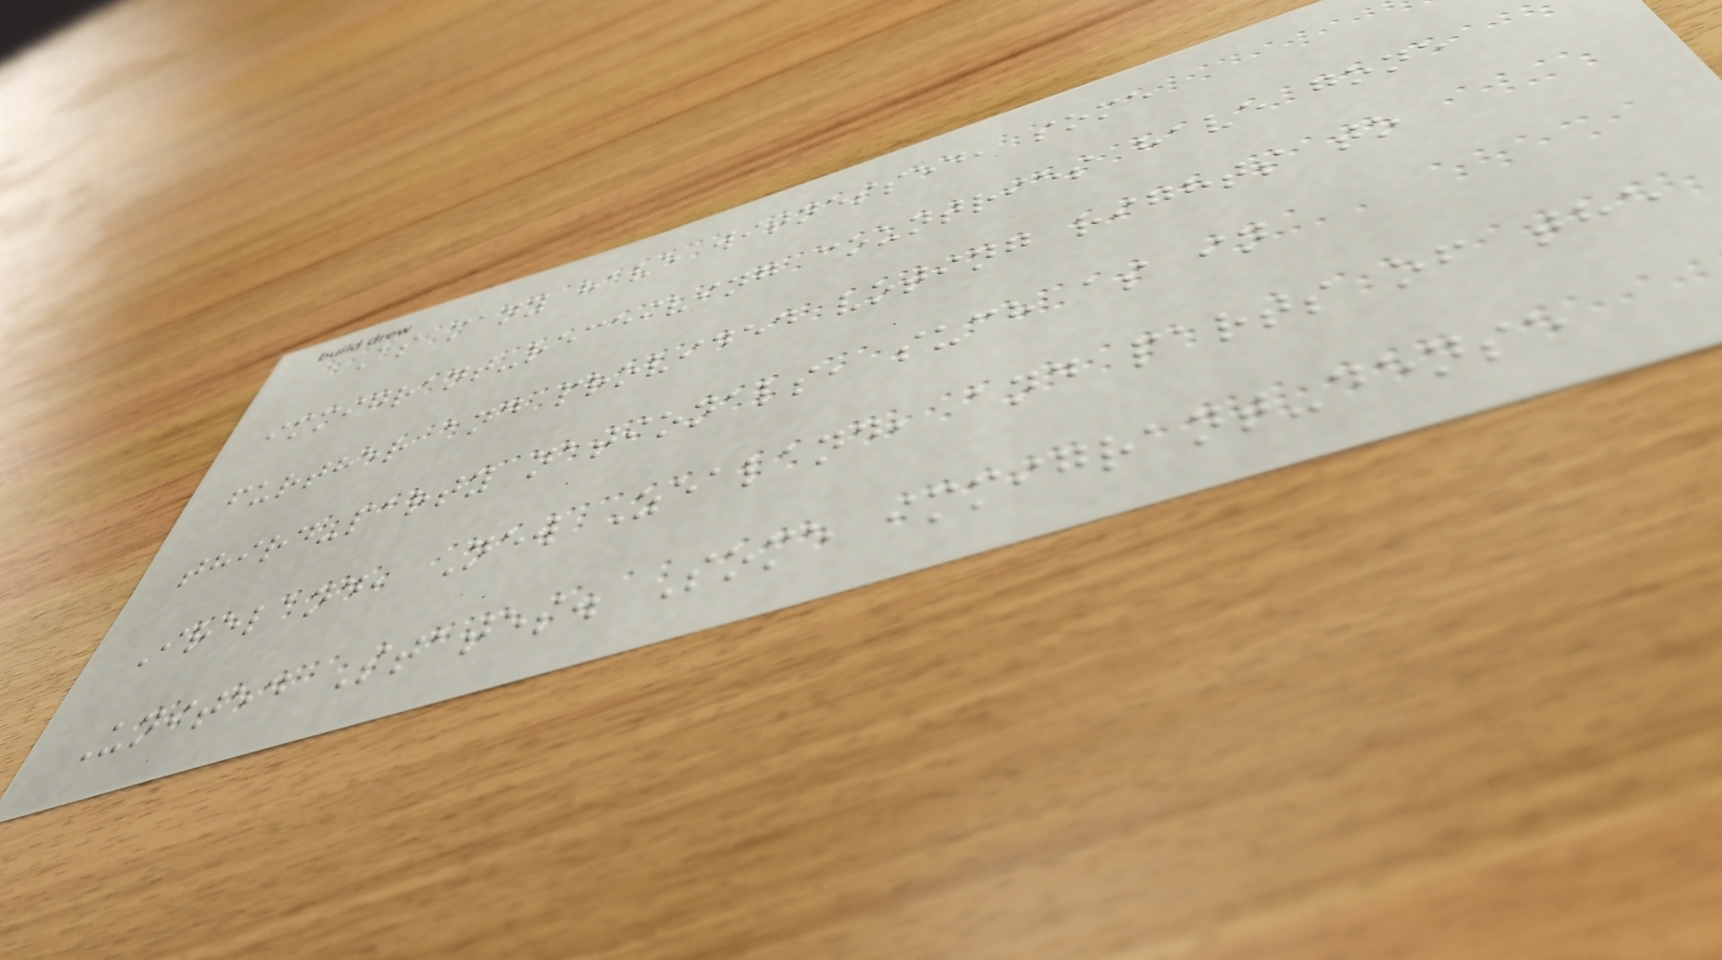As many have witnessed, some
immigrant-receiving countries have gone
further and provided voting rights to
third-party nationals, such as in
Ireland, New Zealand, and parts of the
United States. Some immigrant-dense
